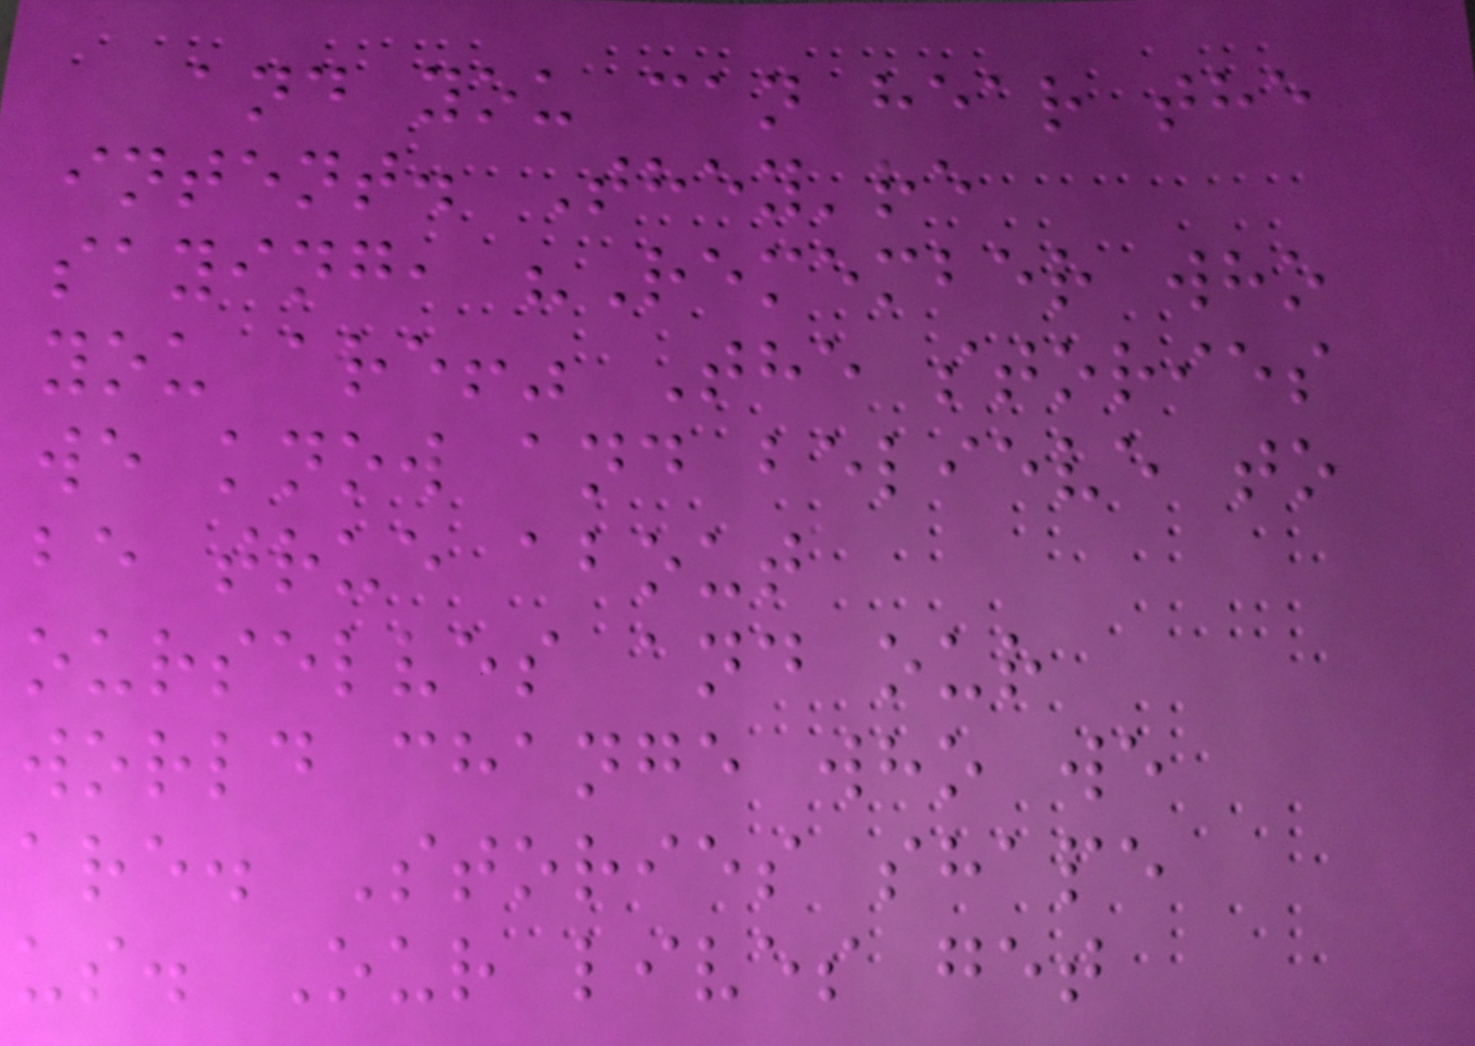and you can hear the
intent. They're
saying, "Remember who
you are!" The stories
we know and believe to
be true about
ourselves and our
world change who we
are. Stories shape
us. Our lives get
